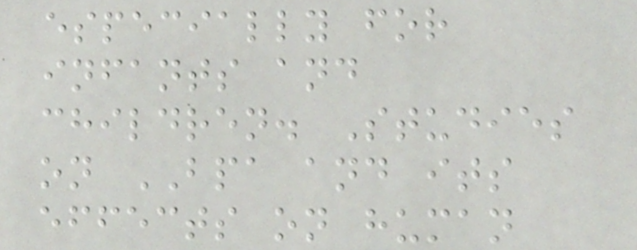especially for
infants and
children. Studies
on BPA and its
effects on human
